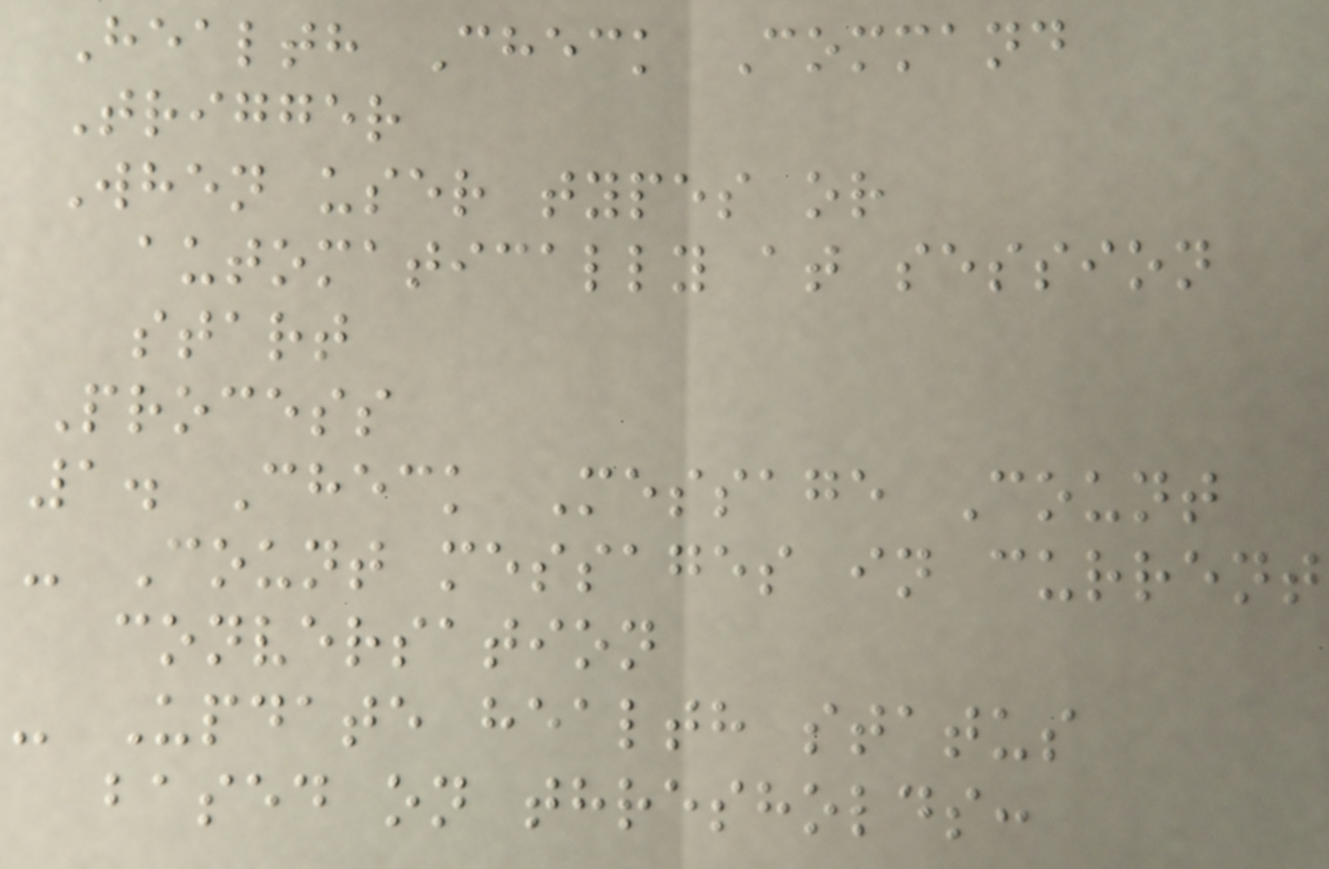Health Check Command
Trigger
When user types or
automatically at session
start
Process
1. Check Message Count
- Count messages in current
conversation
- Update health status
based on thresholds:
